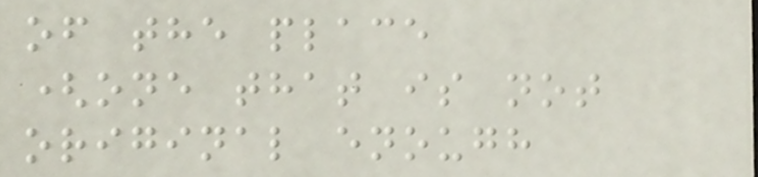of the place
(one that is not
original enough
